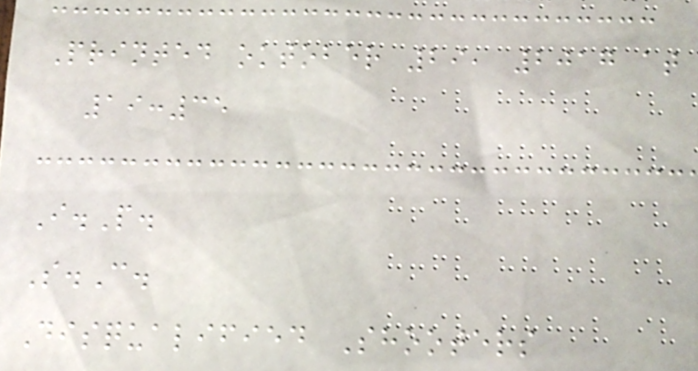Printed oktober 29, 2017 at
19:35
I.P.
S.C.
Disqualified Shooters
